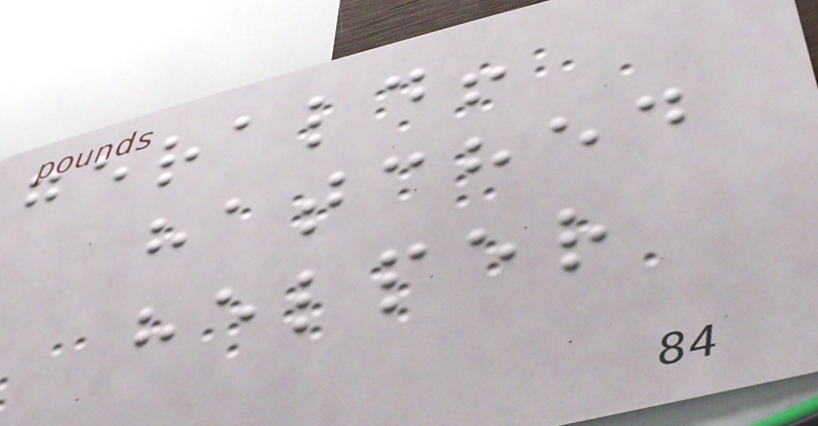gerald!
hatched
helper
